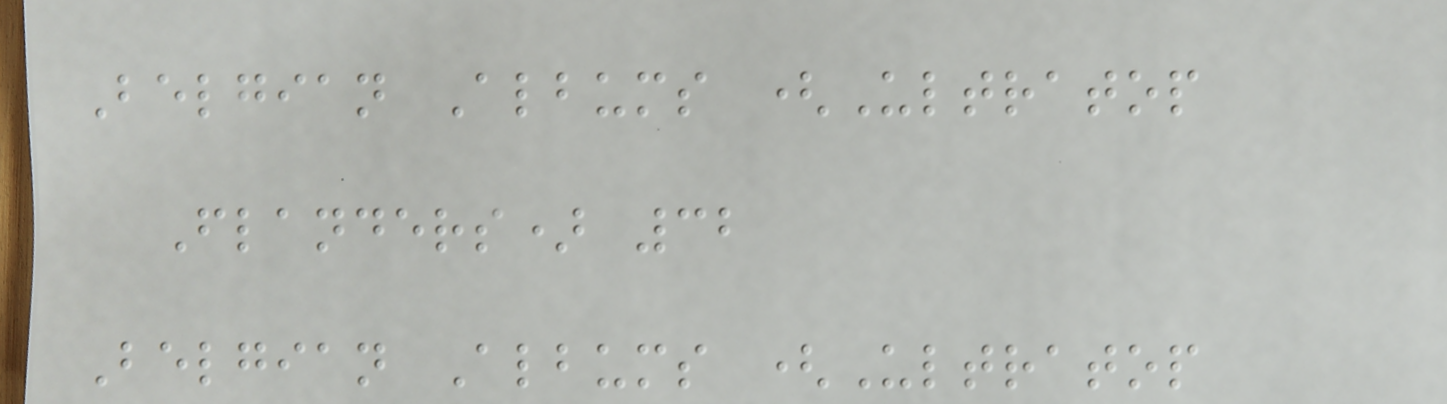Belgian Albums (Ultratop
Flanders) 32
Belgian Albums (Ultratop
